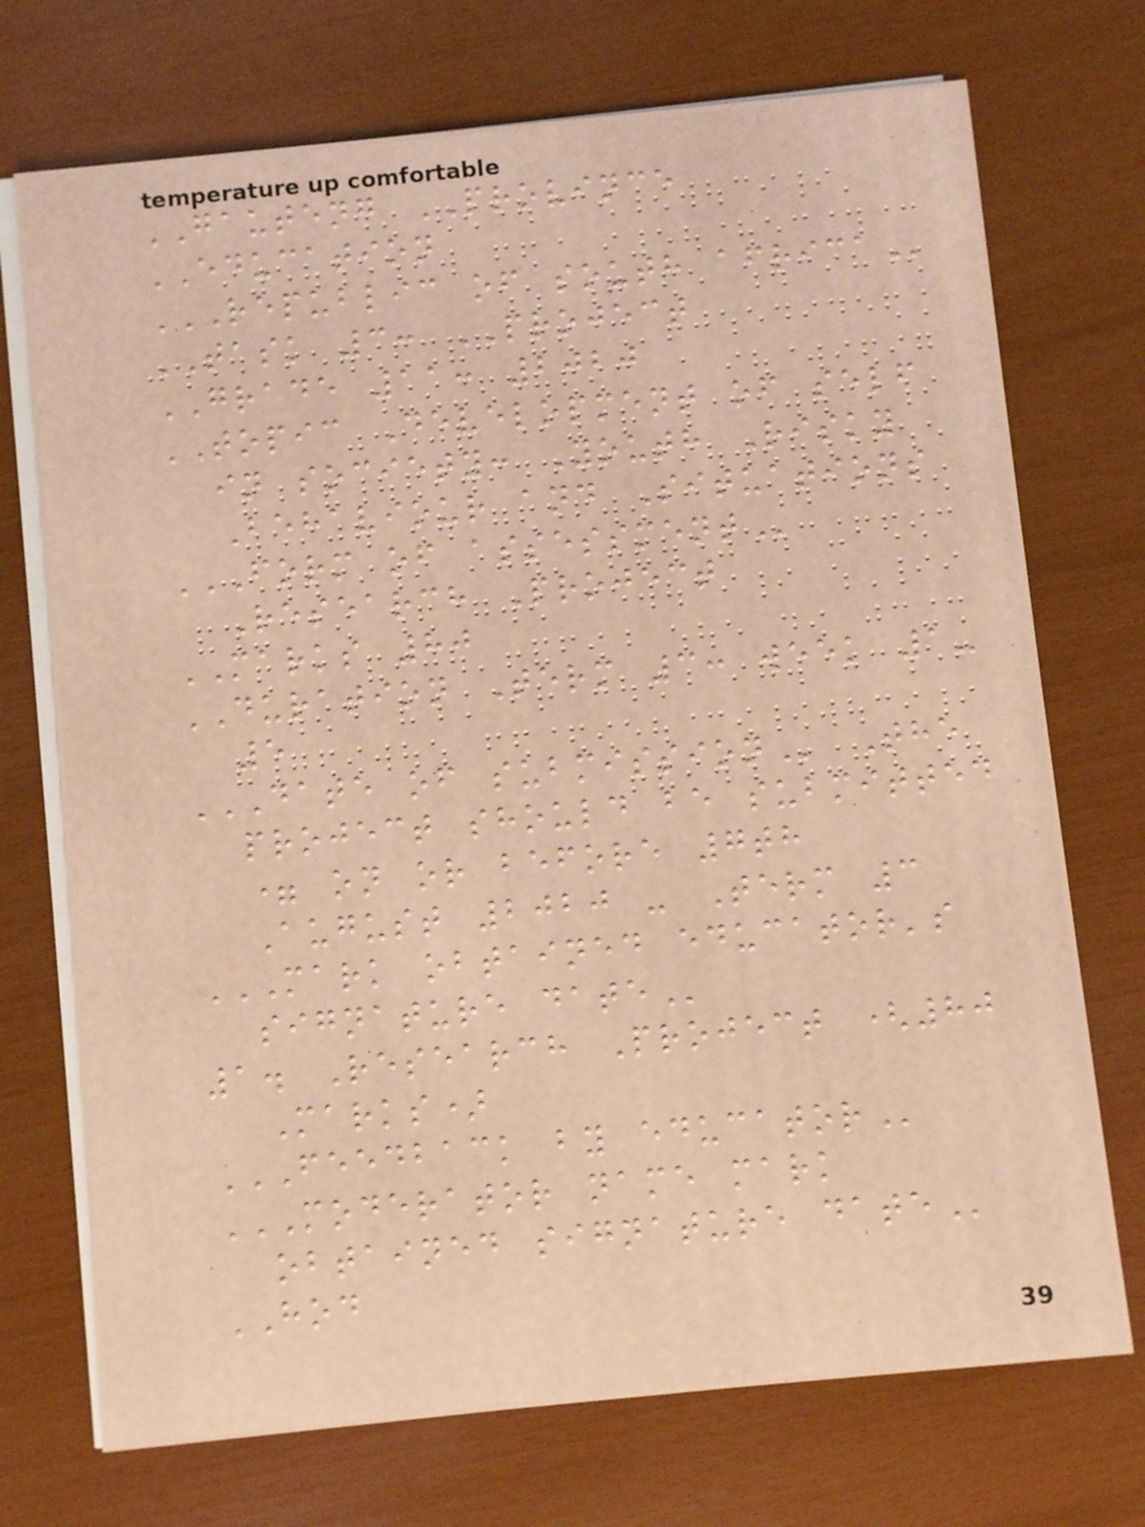GAUTENG PROVINCE
EDUCATION
REPUBLIC OF SOUTH AFRICA
TASK 3: PROJECT
GRADE 11: 2020
TOPIC Development of self
in society: Youth Risky
Behaviour and Situations
FORM OF ASSESSMENT
Research Project
MARKS 80
DURATION Term 3: week 1-
5
DATE OF SUBMISSION The
project should be submitted
= on or before 7th
August 2020 - Term 3
MARK OBTAINED EDUCATOR'S
SIGNATURE DATE
1. Research Project (80
Marks)
FEEDBACK BY EDUCATOR
MODERATOR NAME MARK
OBTAINED SIGNATURE DATE
HOD
